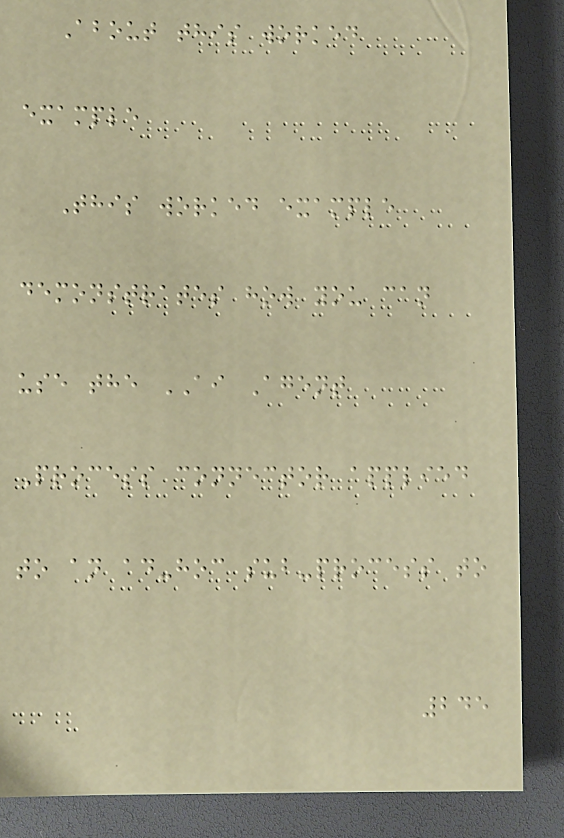About this worked
example
This worked example
demonstrates how you can
use the AI Agent
Process connector applied
to an ad-hoc sub-process to
245
